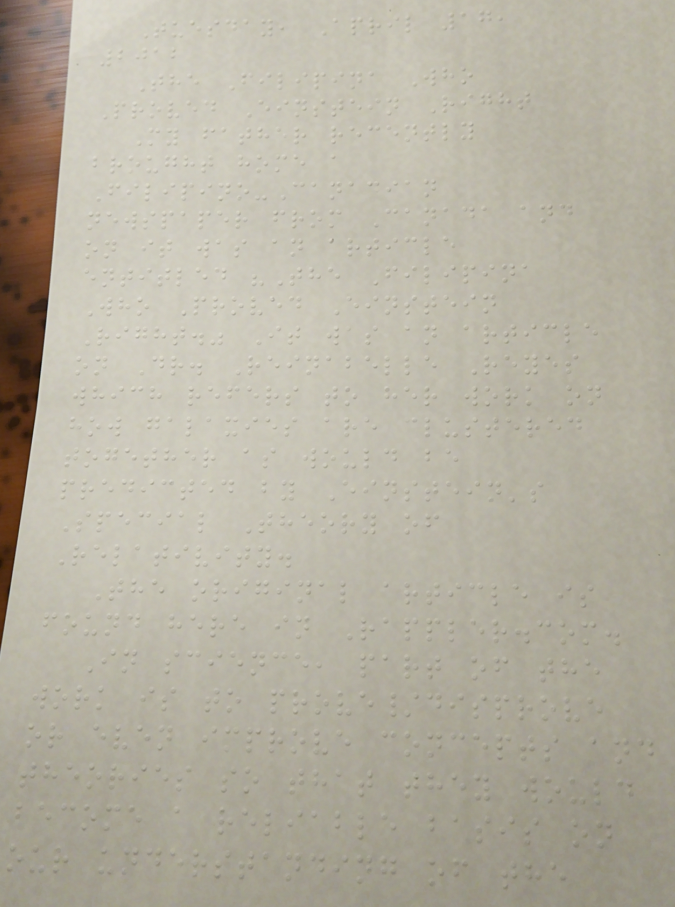Tuesday, April 17,
2012
The Filipina Who
Proved Einstein Right
My father recently
brought home a
Filipino-Canadian
newspaper from Canada and
on it was an article
entitled "The Filipina
Who Proved Einstein
Right." It was an article
on Dr. Reinabelle Reyes
which refers to her work on
how galaxies are clustered
together as would be
predicted by Einstein's
Special Theory of
Relativity.
The original article is
found here in Rappler.com.
In science, part of the
work is to prove/disprove
or even improve concepts and
theories so that they would
become a reliable basis on
our understanding of the
